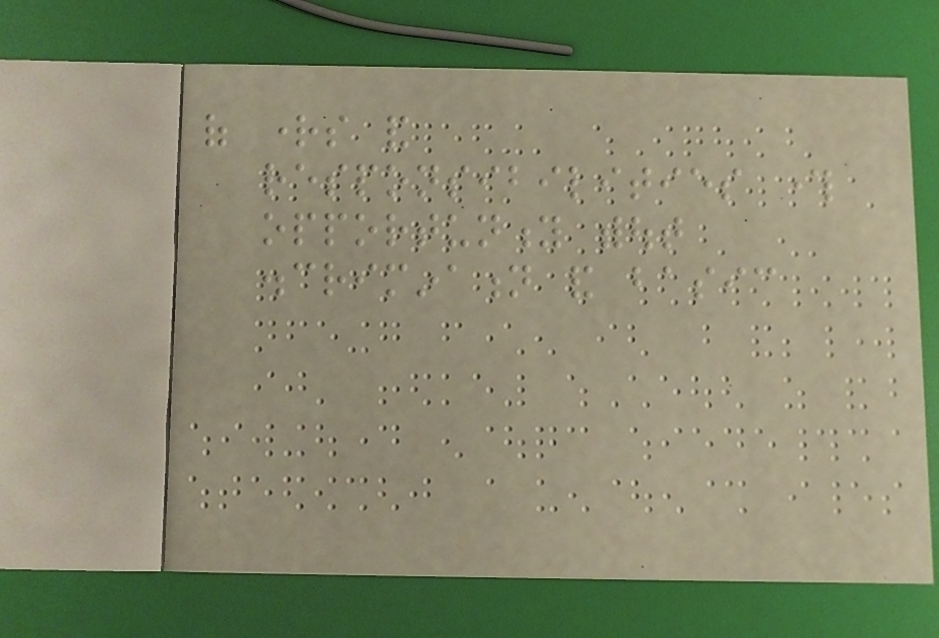of rights and
responsibilities through
opportunity without
discrimination and basic
